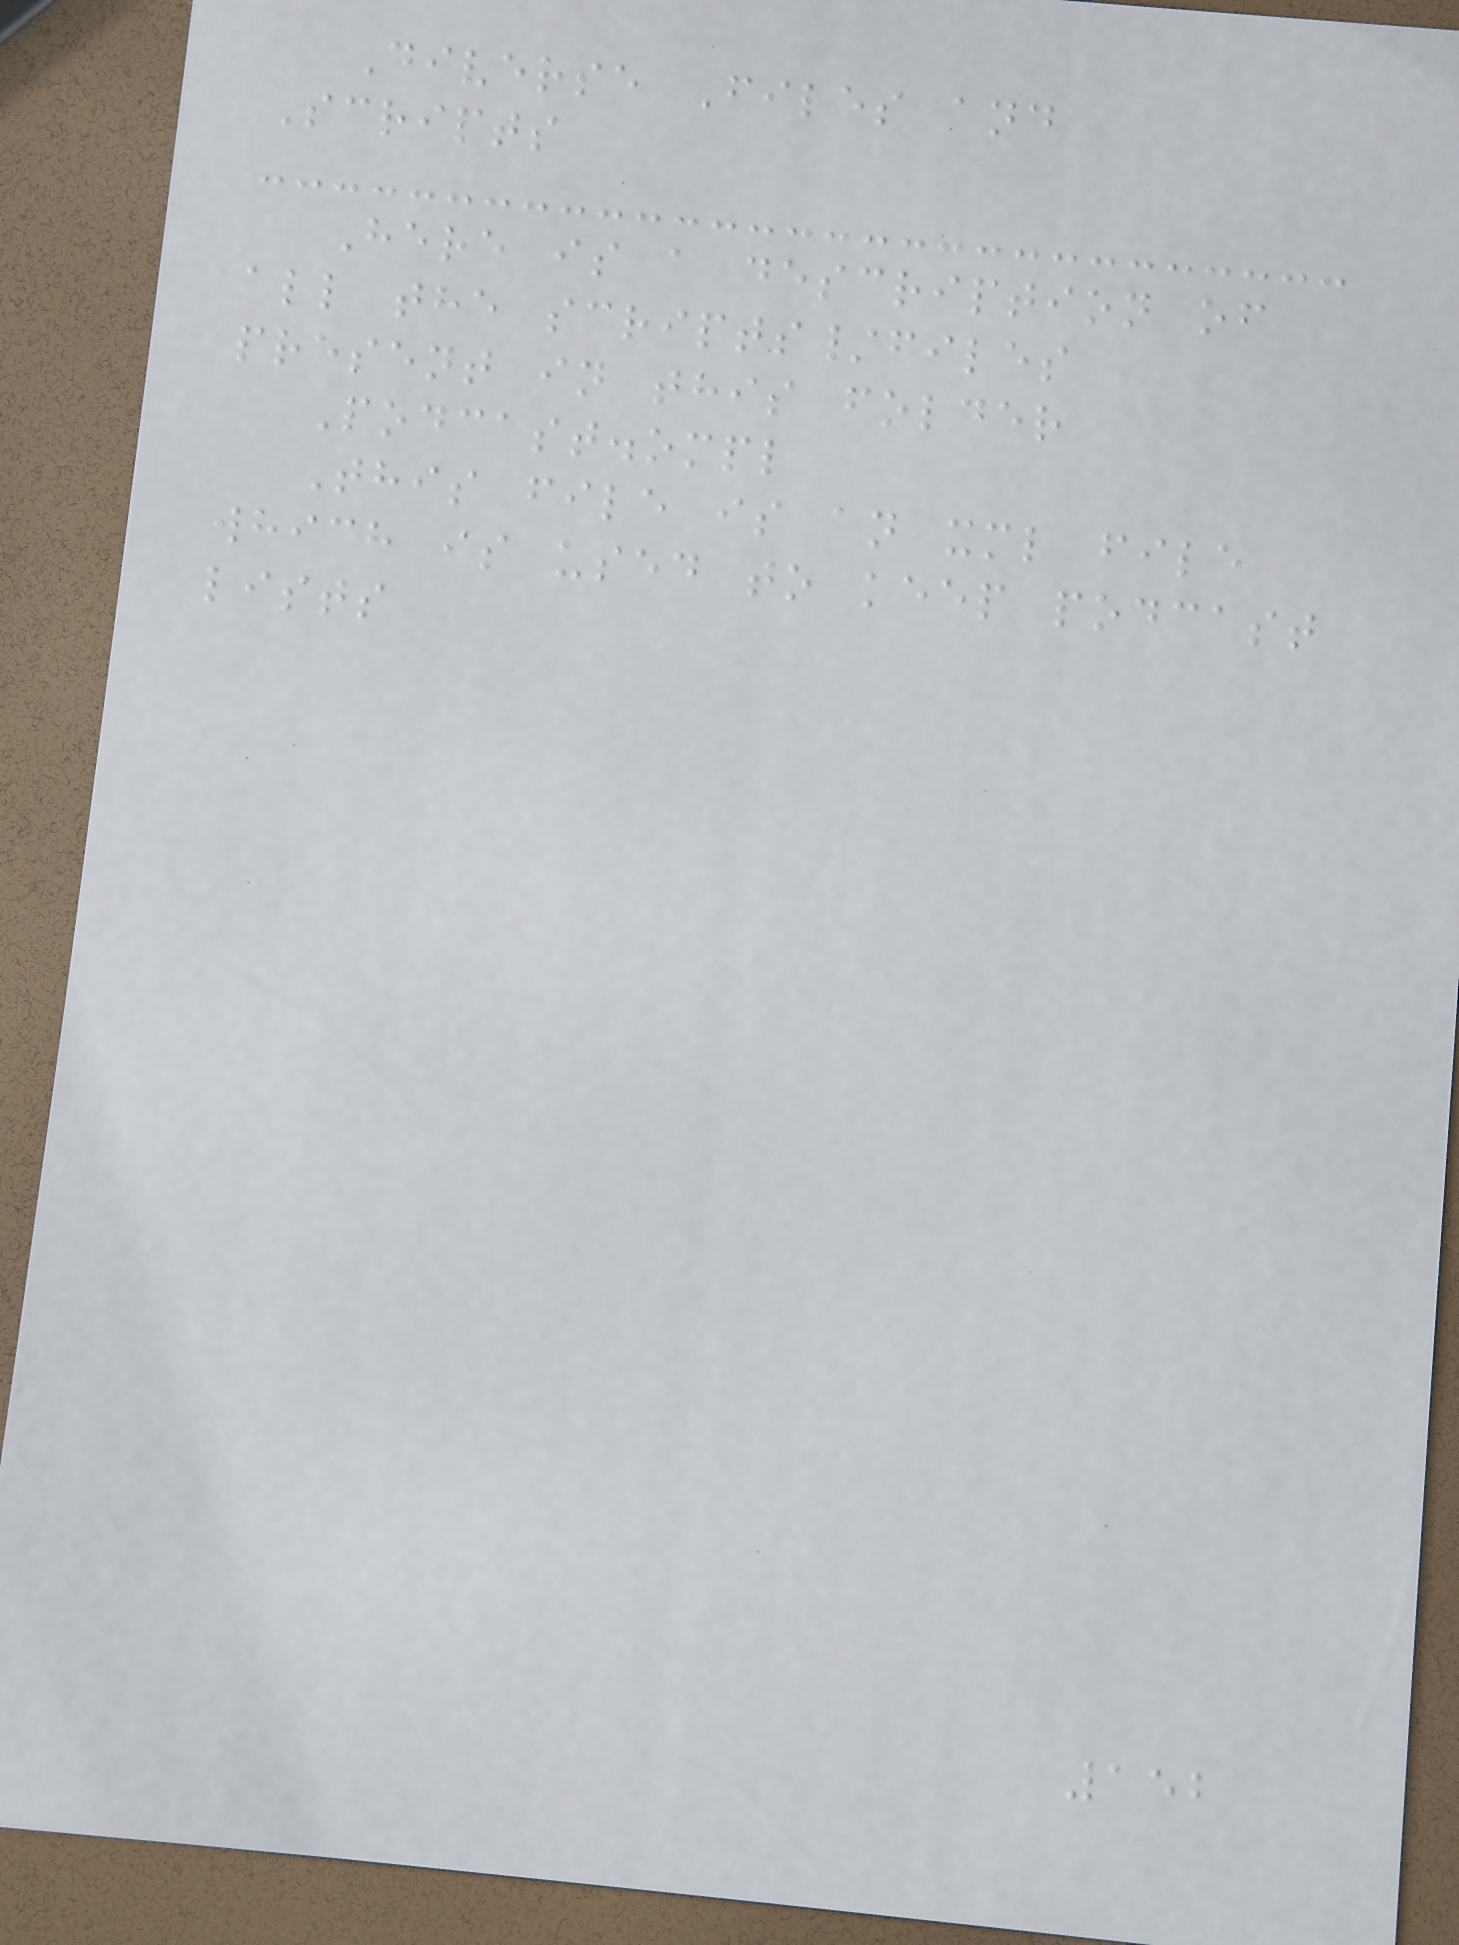Diverse Files and
Scripts
Here is a description of
all the scripts/files
present in this folder
Podcast.ompl
This file is an xml file
which is used to keep podcast
lists
152
